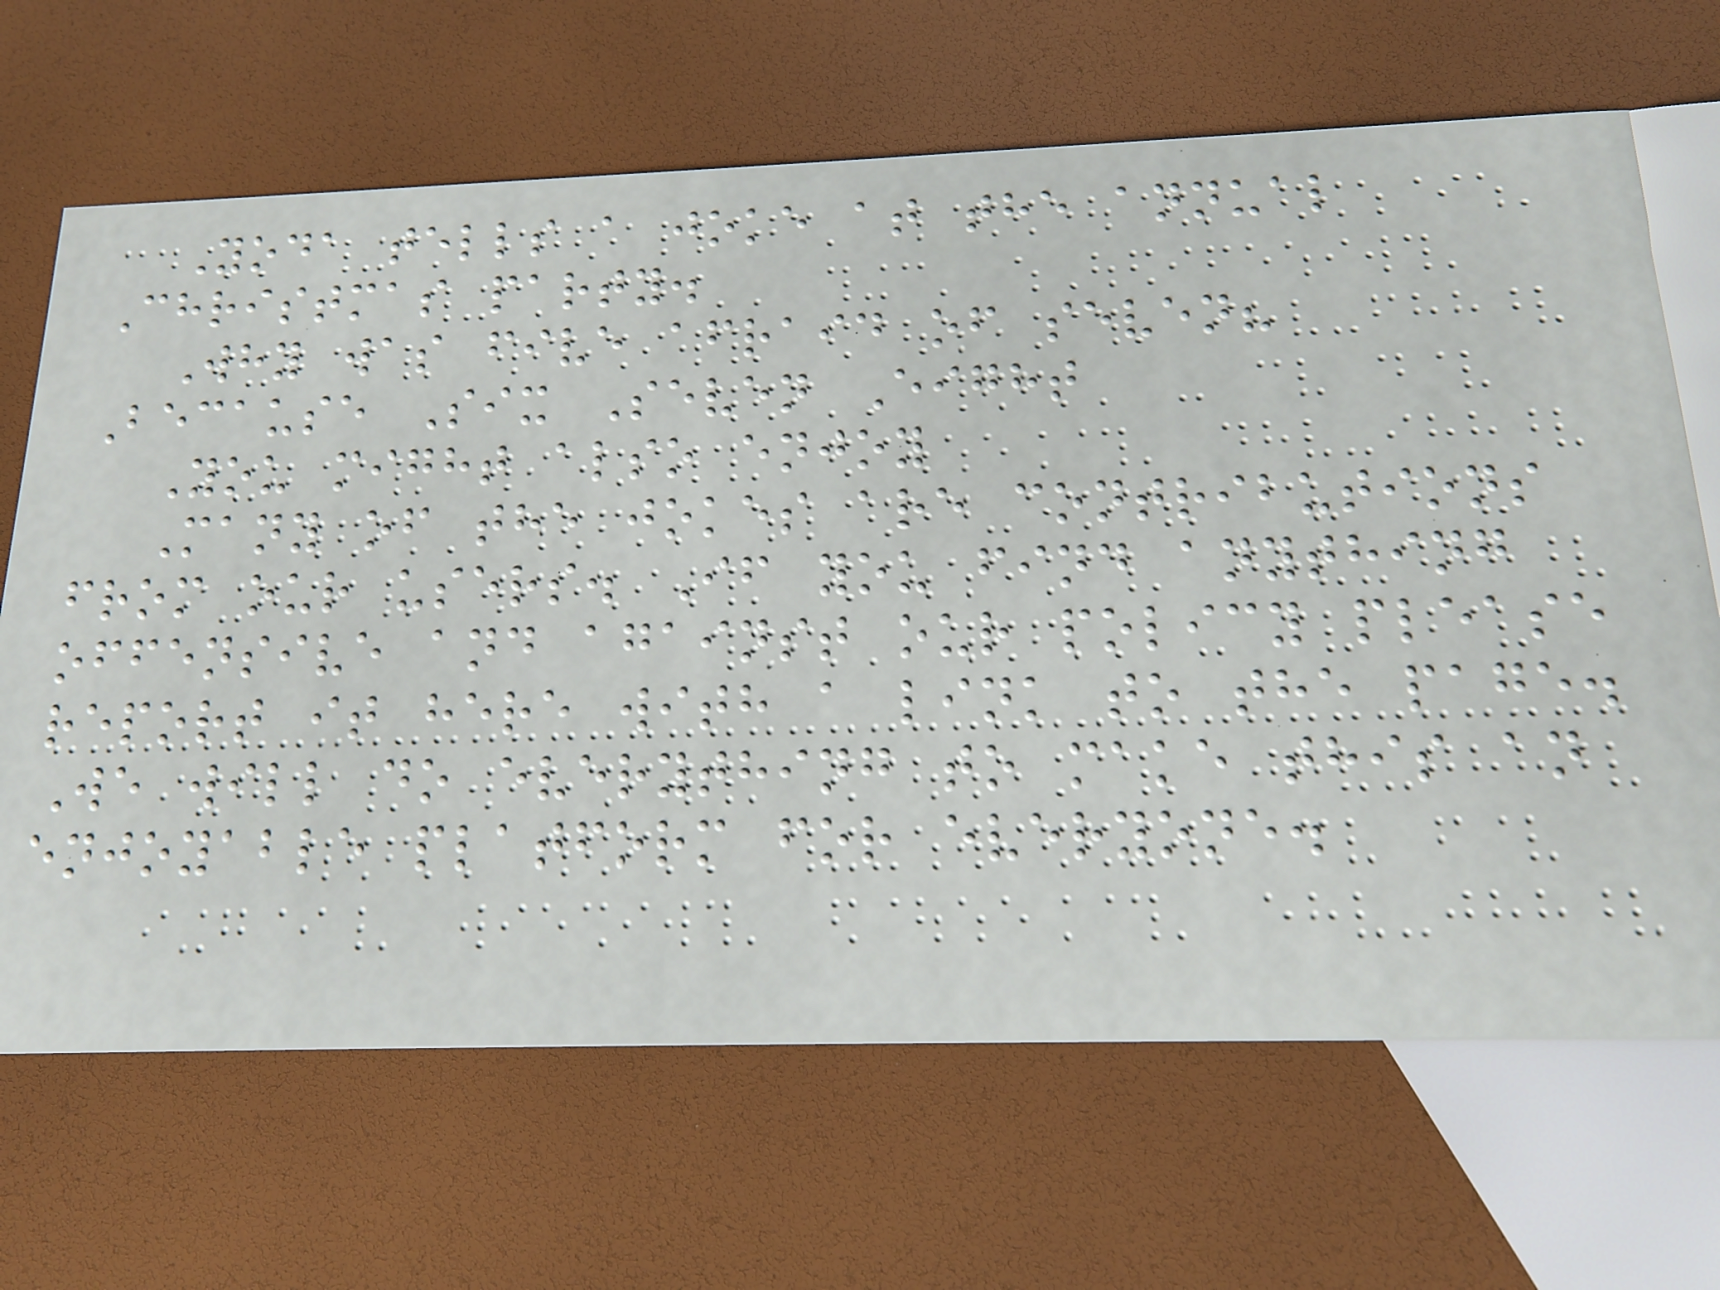Yoda tells a joke at the annual
Christmas party.
Why was five afraid of seven?
Because Six Seven Eight
You might also enjoy
Many of the jokes are contributions
from our users. If you find anything
offensive and against our policy please
report it here with a link to the page.
We will do everything to make this an
enjoyable platform for everyone.
